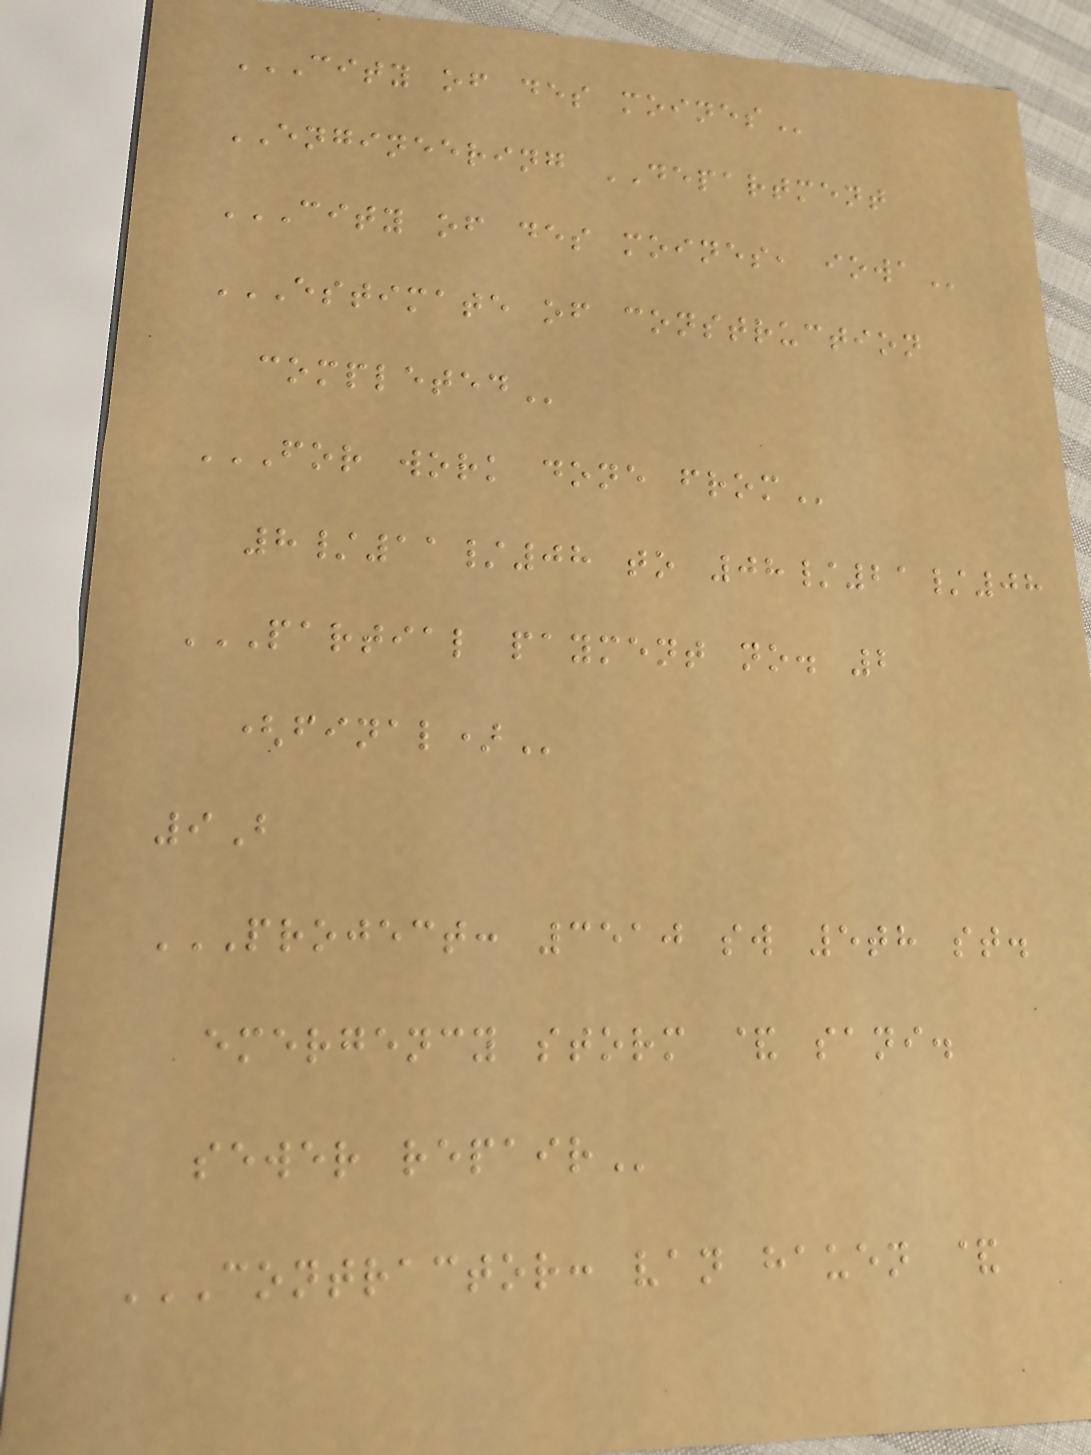CITY OF DES MOINES
ENGINEERING DEPARTMENT
CITY OF DES MOINES, IOWA
ESTIMATE OF CONSTRUCTION
COMPLETED
FOR WORK DONE FROM
8/11/08 to 08/21/08
PARTIAL PAYMENT NO. 2
(FINAL)
9B
PROJECT: 3510 SW 5TH ST.
EMERGENCY STORM & SANI.
SEWER REPAIR
CONTRACTOR: VAN HAUEN &
